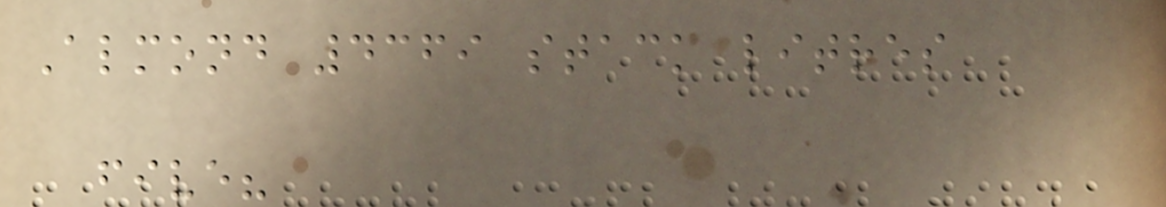Almond 4369 stack litres
five?
